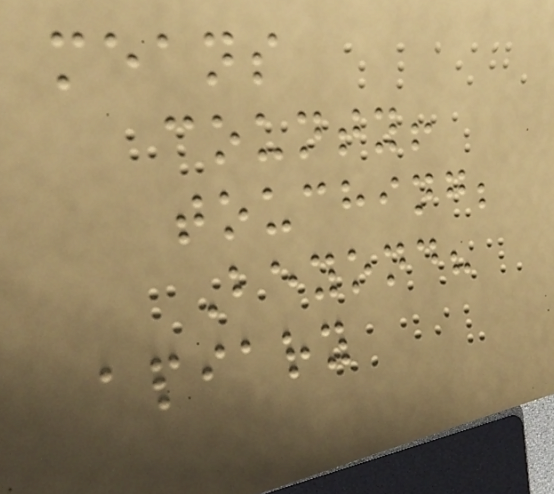means
county!
touching;
Beyond?
apiary
